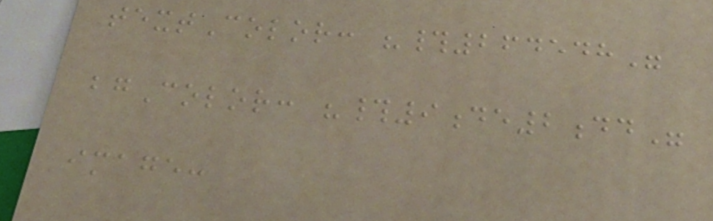textColor: "#264548"
bgColor: "#9de2dd"
image:
